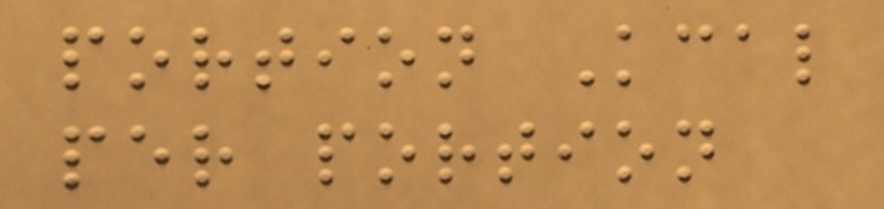portion Kcal
per portion
